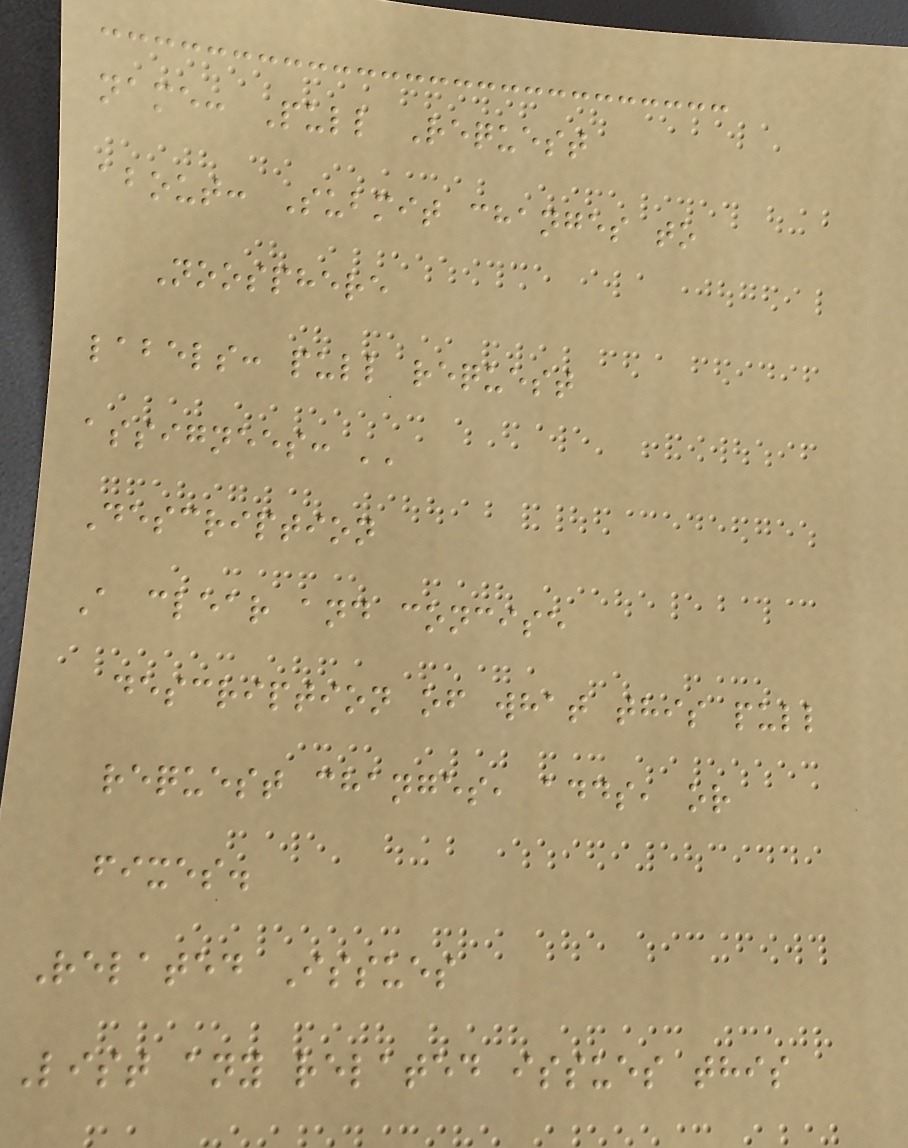name: Pull Request
about: Submit changes to
Noosphere
labels: pull request
assignees: ''
Description
A clear and concise
description of what this pull
request changes, adds, or
fixes.
Related Issues
List any related issues this
